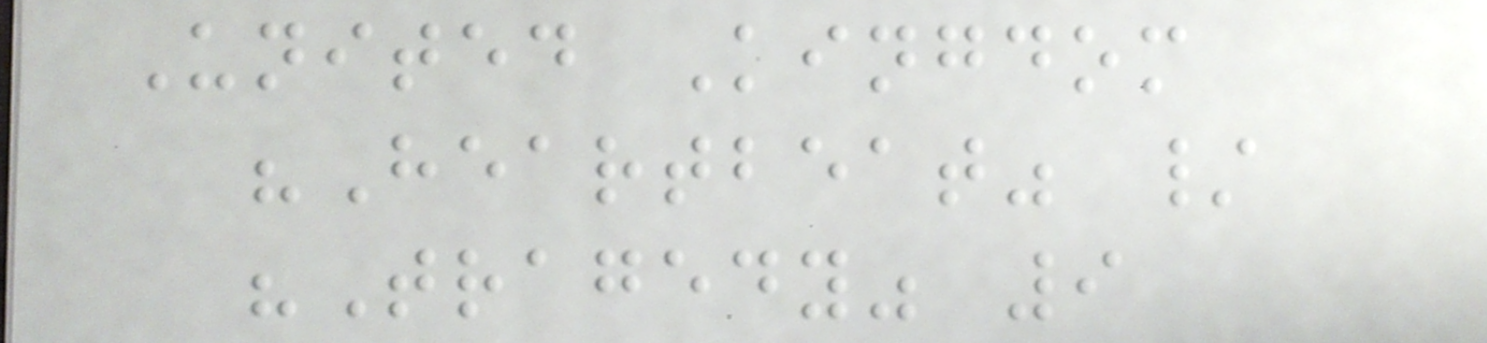United Kingdom
"Heartbeat" /
"Tragedy" 9
